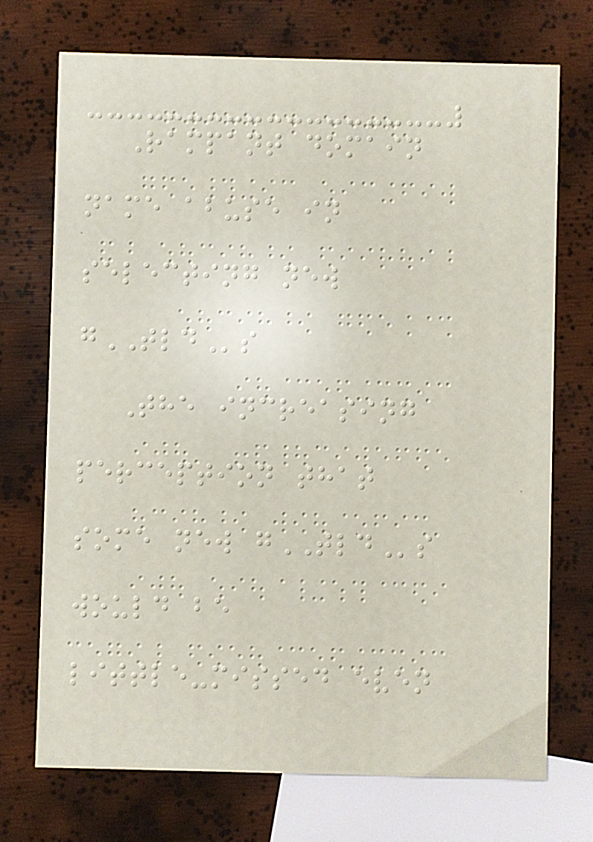Rampant domain
name abuse in
selecting new
gTLDs
The increasing
perception that
some new gTLDs
would be
little-missed even
